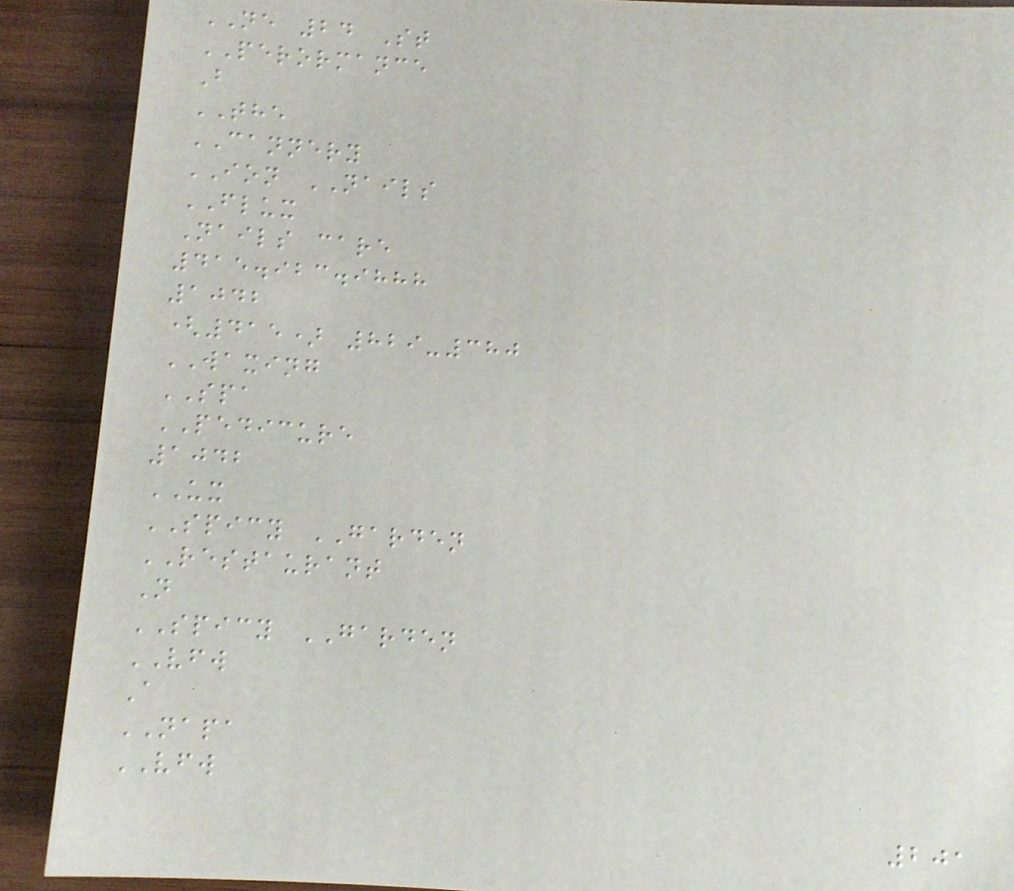NE 24 St
PERORMANCE
B
THE
CANNERY
ION NAILS
FLUX
Nails care
415.923.9888
1042
(415) 829-380
WAXING
SPA
PEDICURE
1042
UX
SPICY GARDEN
RESTAURANT
N
SPICY GARDEN
VFW
A
NAPA
VFW
201
